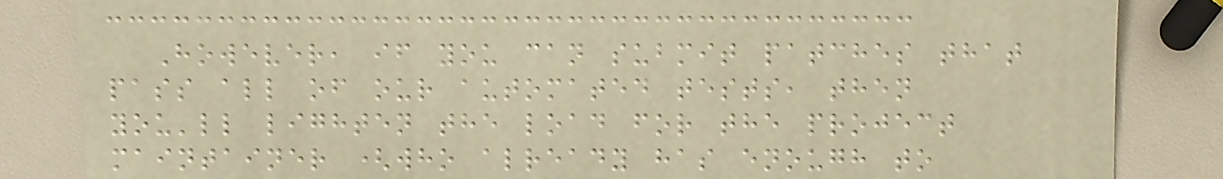However, if you can submit patches that
pass all of our automated tests, then
you'll lighten the load for the project
maintainer (who already has enough to
